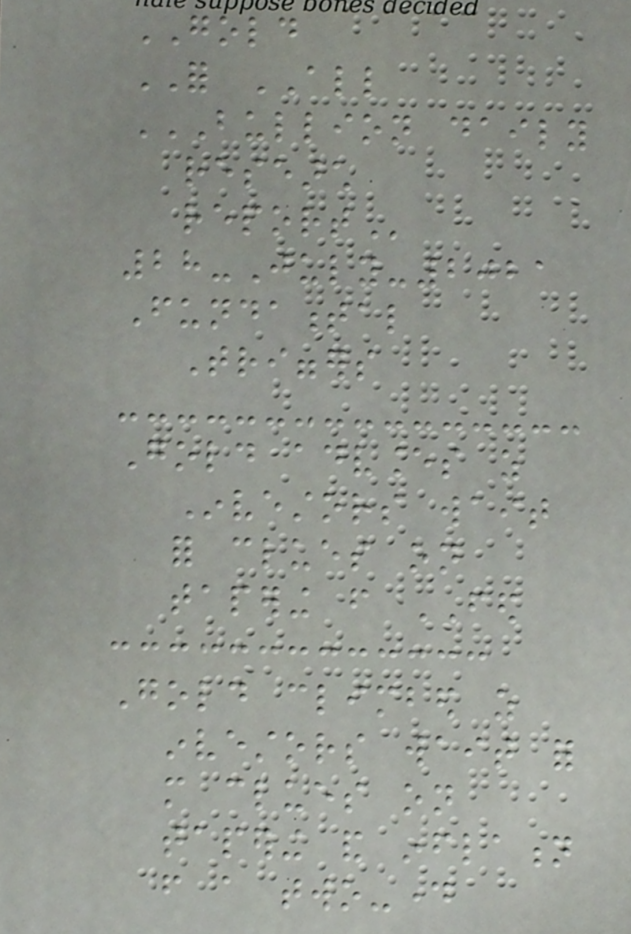GOLD
FOR ALL
BULLION DAILY
RESEARCH
REPORT
28-July-2021
Fundamental
Triggers
Gold advances as
Investors wait
for clues on
tapering from FED
Gold climbed as
investors wait for
more clues on
tapering and inflation
from a two-day
